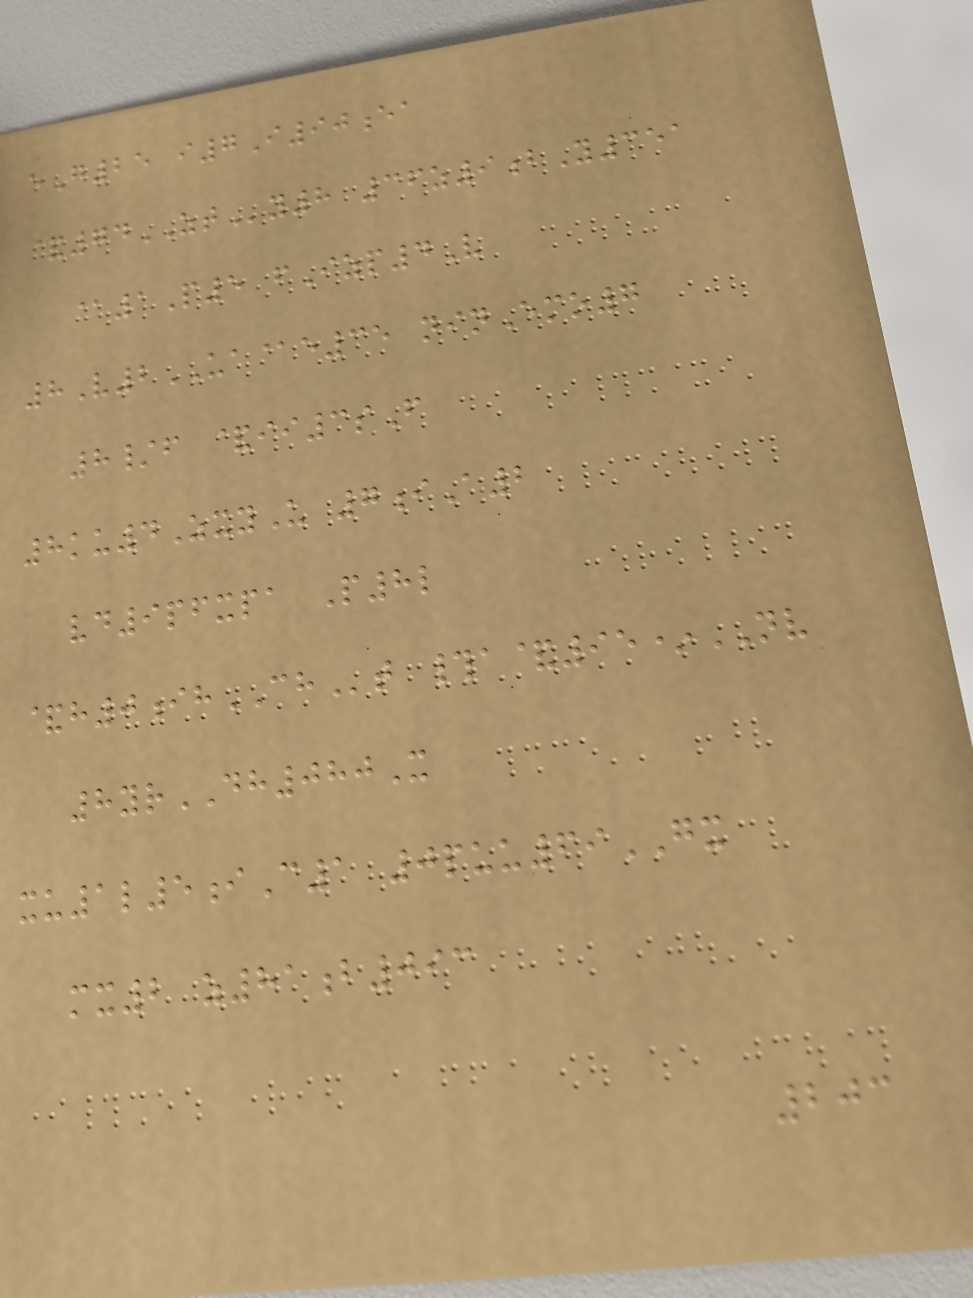eG25 i7I90ea
&74ZTy8 36z9bY351
@1P5 fIzp4V
8V2UA@e35 ninEmo7
8/f &ii3sF
8ku4ZxyU 7iA2
vd9pfxpa P8l
&h0ihCHt #a&95*NV
8yrDH080X
xu1l5iC1 0puu69GX
mx2 z81b093
203
